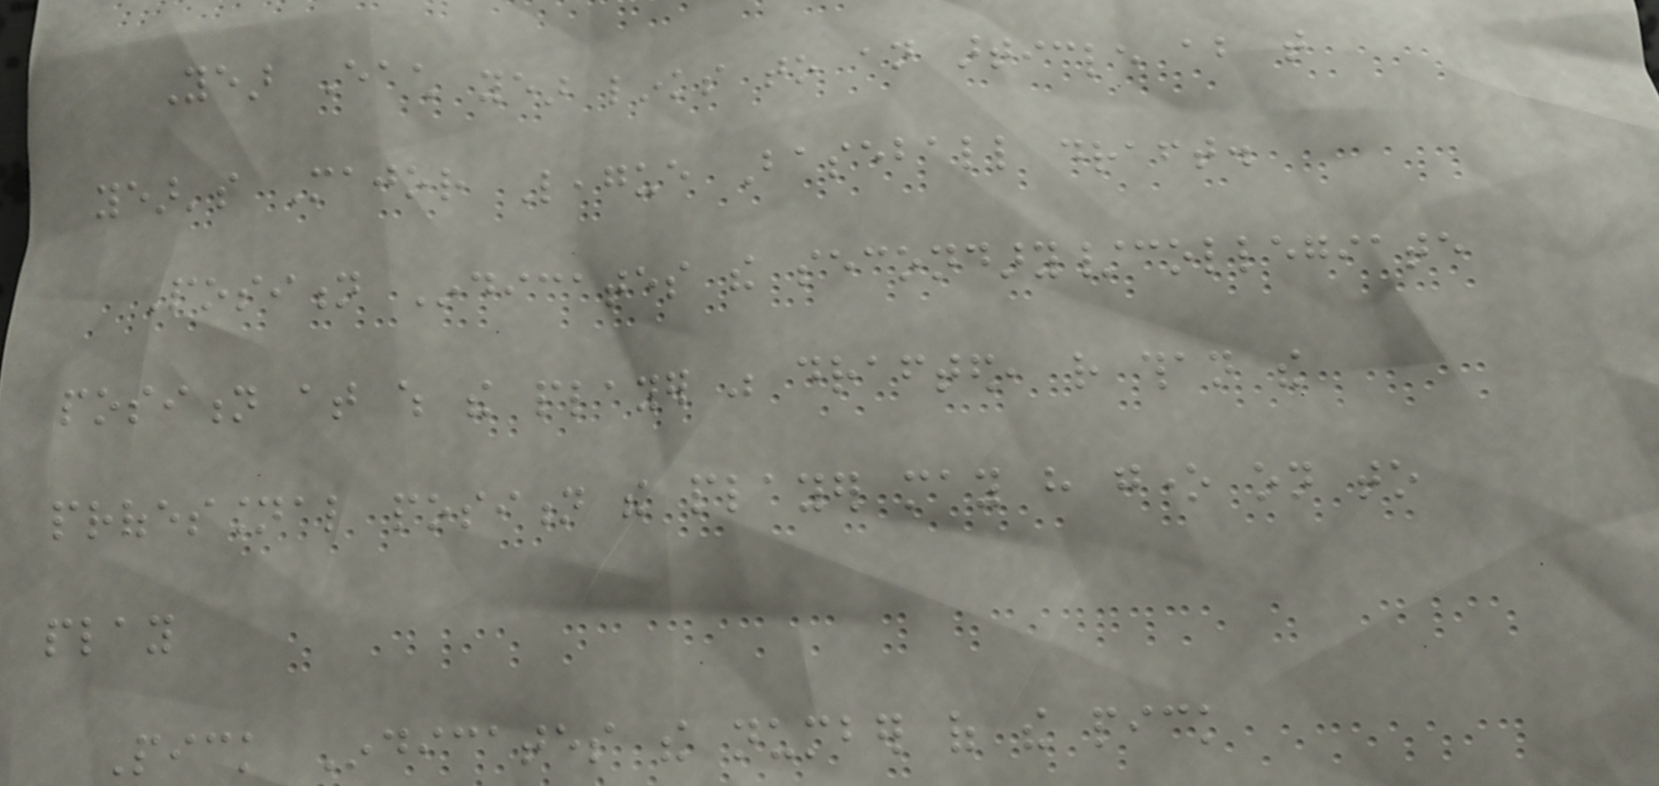Year Each year links to an article about that
year's Major League Baseball draft.
Position Indicates the secondary/collegiate
position at which the player was drafted, rather than the
professional position the player may have gone on to
play
Pick Indicates the number of the pick
